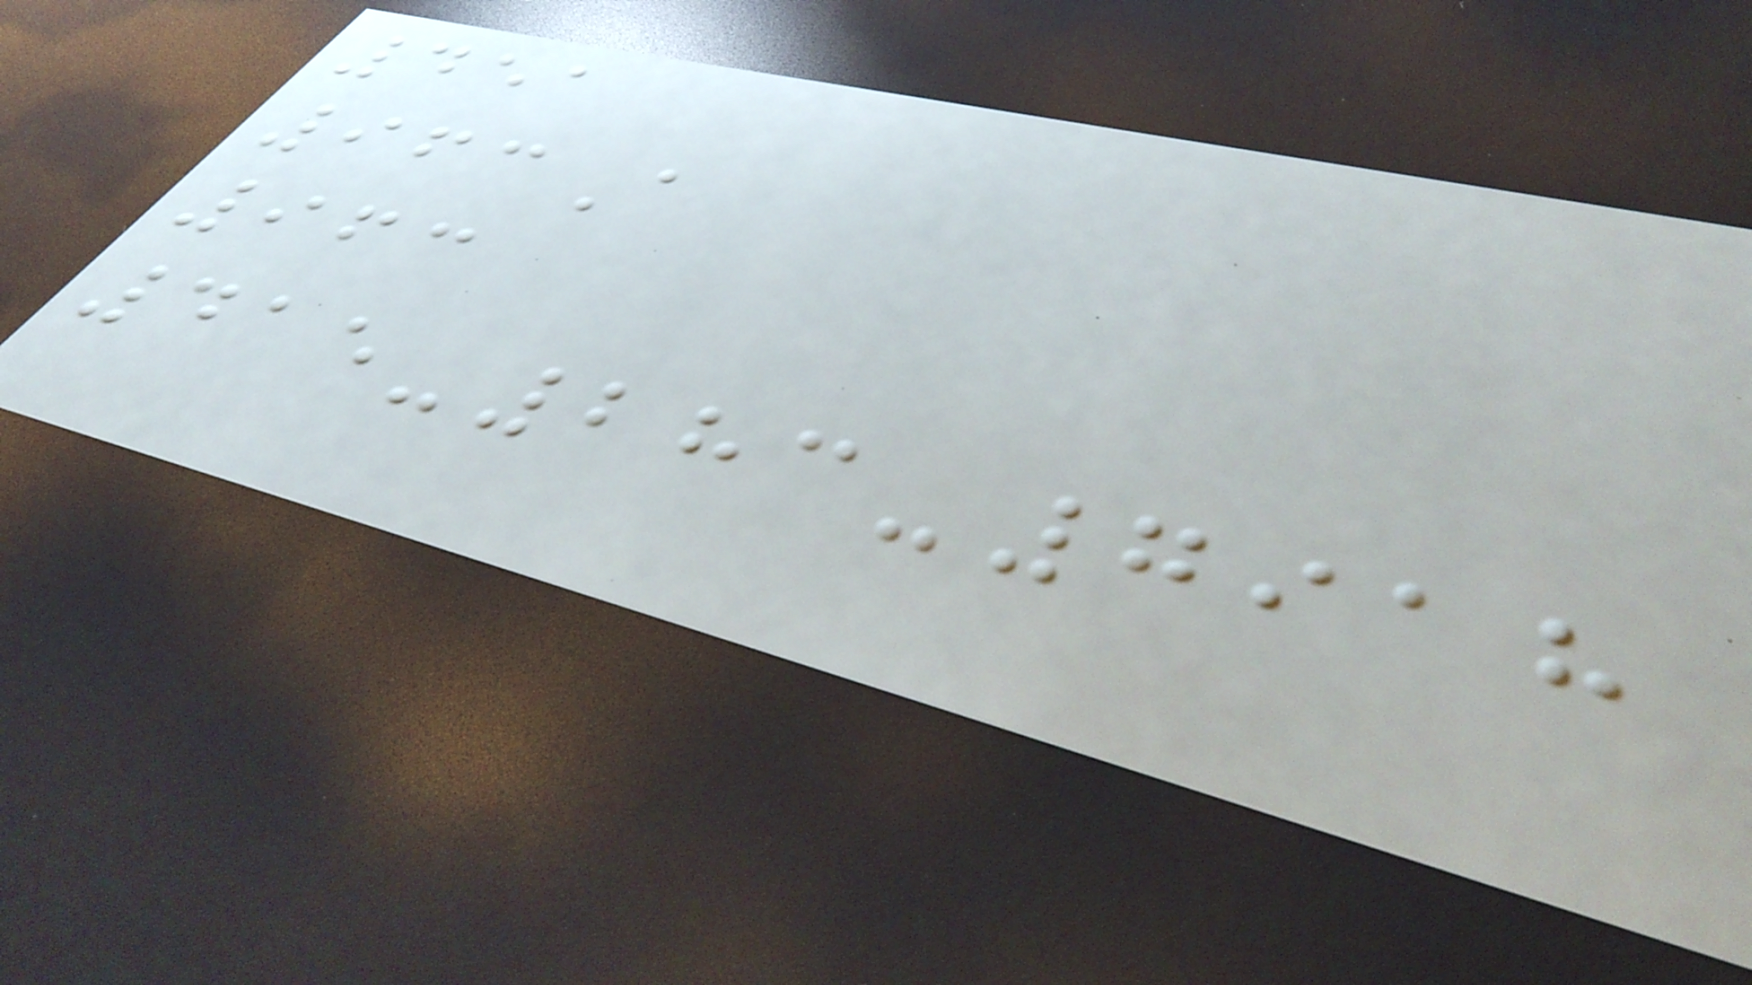451
963A
963
415-283-7918
